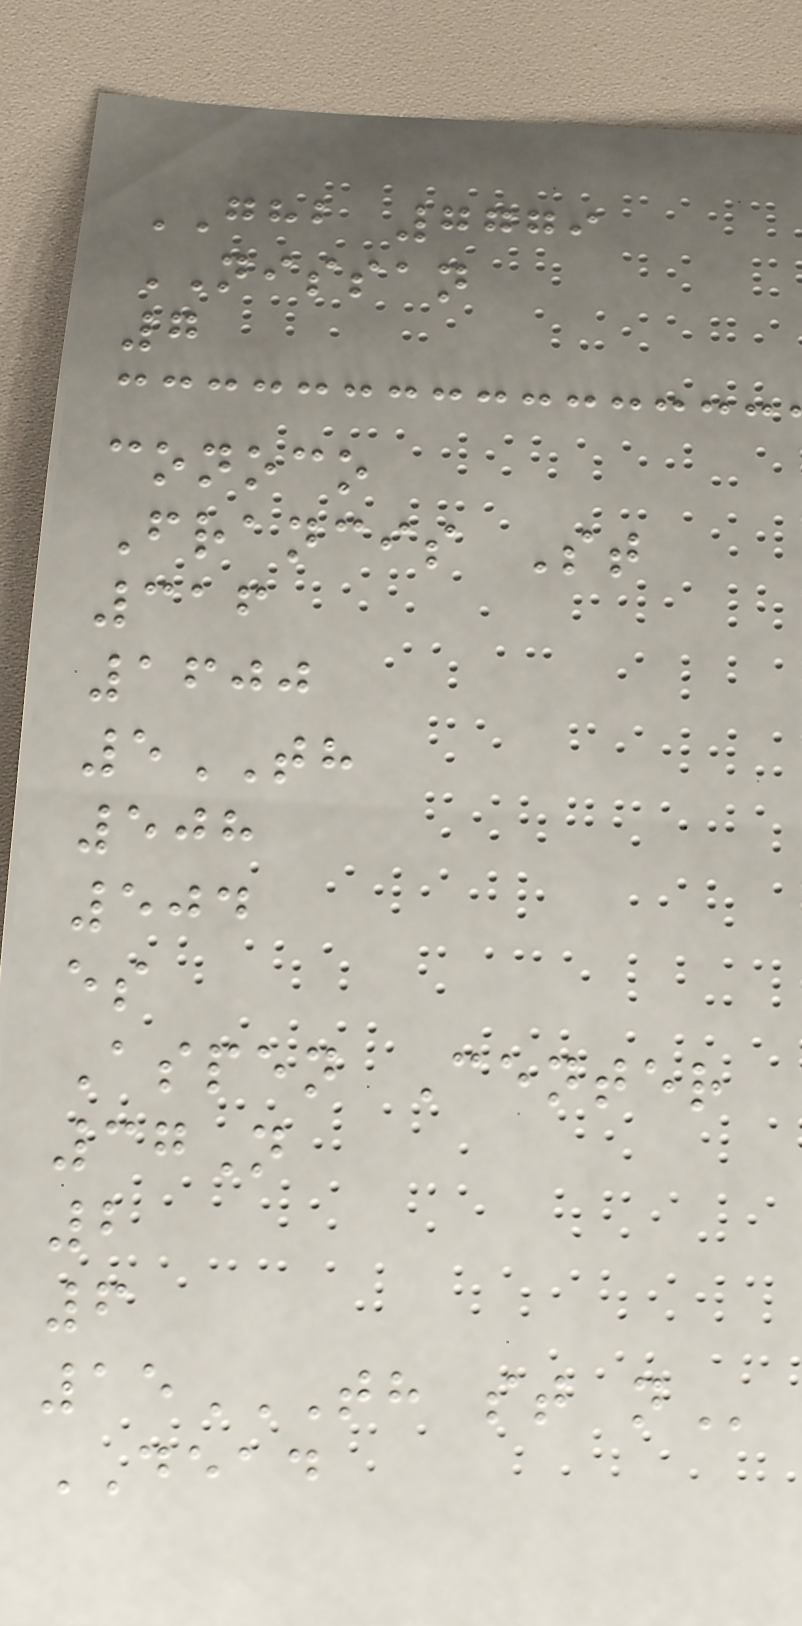GHB 7779
NISSAN
7
conoco
Francis St
316
1600
5TH
508
504
es
Aspen Center
37N
2
6
15TH ST N
DEAD
